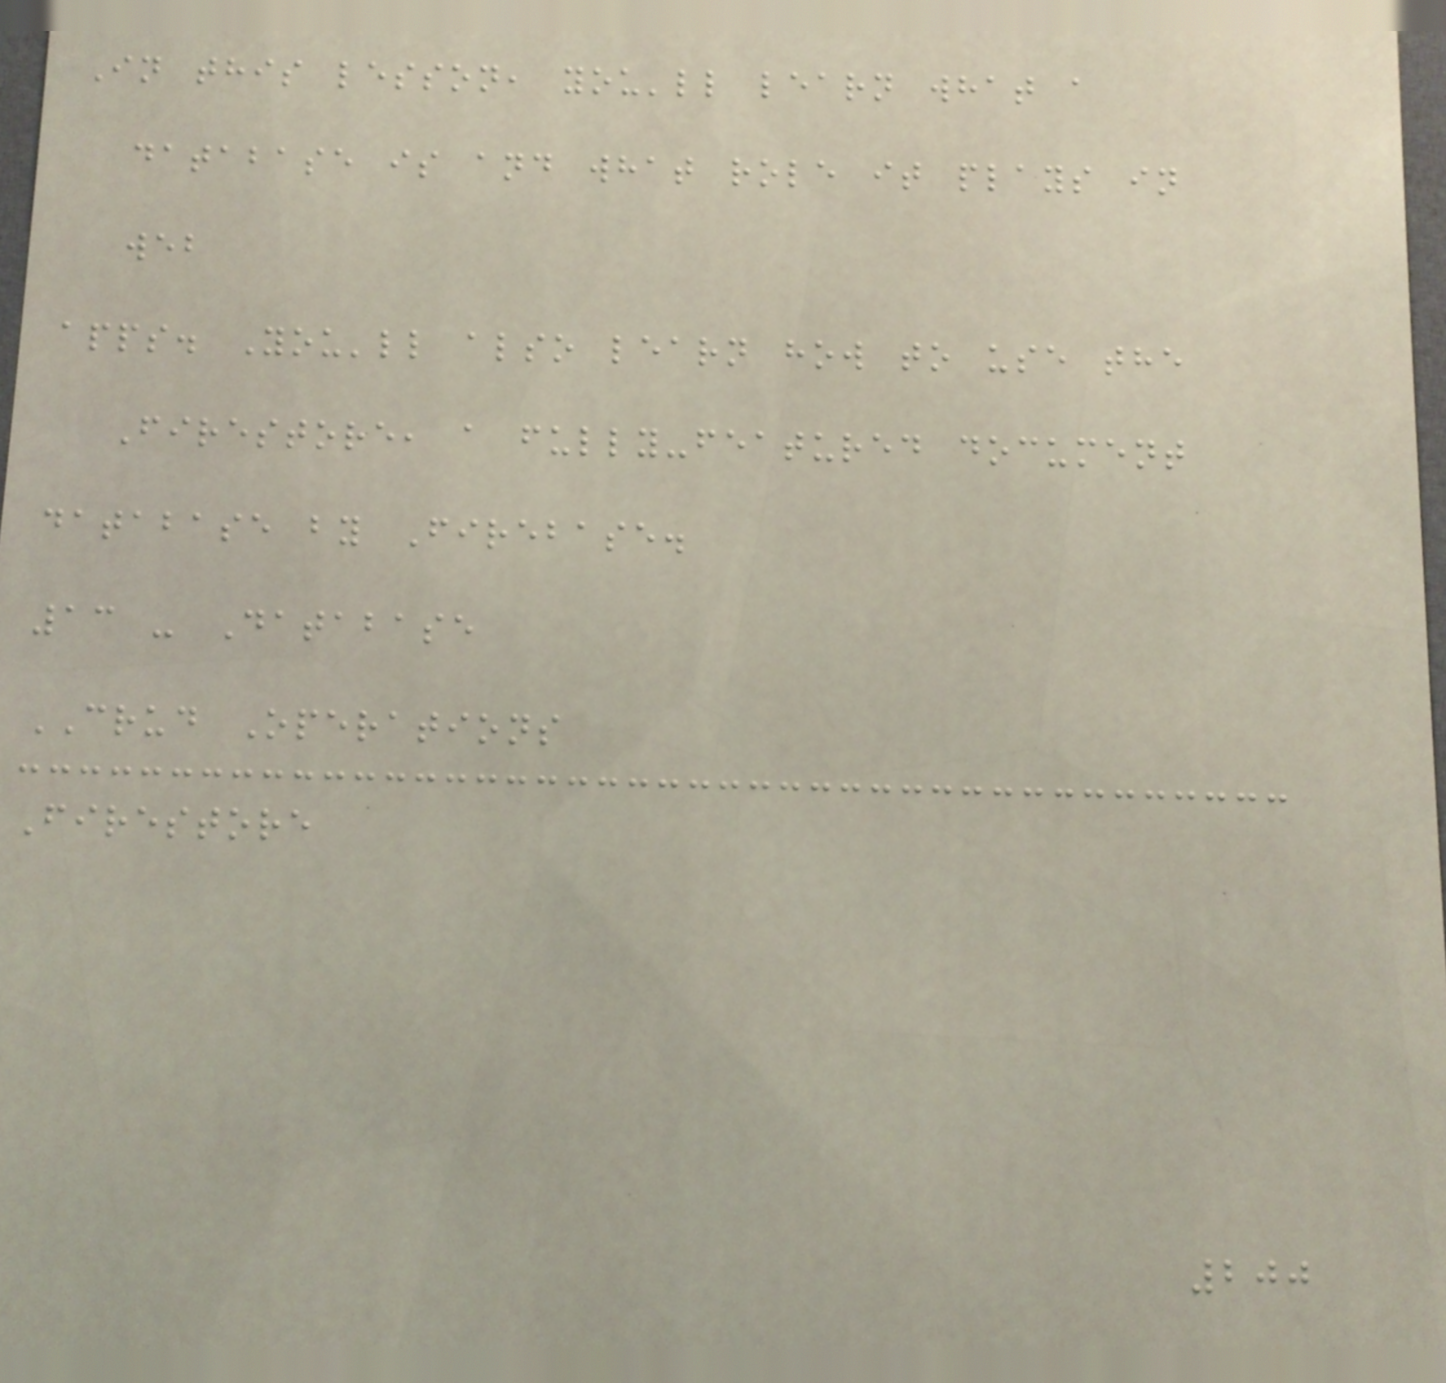In this lesson, you'll learn what a
database is and what role it plays in
web
apps. You'll also learn how to use the
Firestore, a fully-featured document
database by Firebase.
13 - Database
CRUD Operations
Firestore
200
